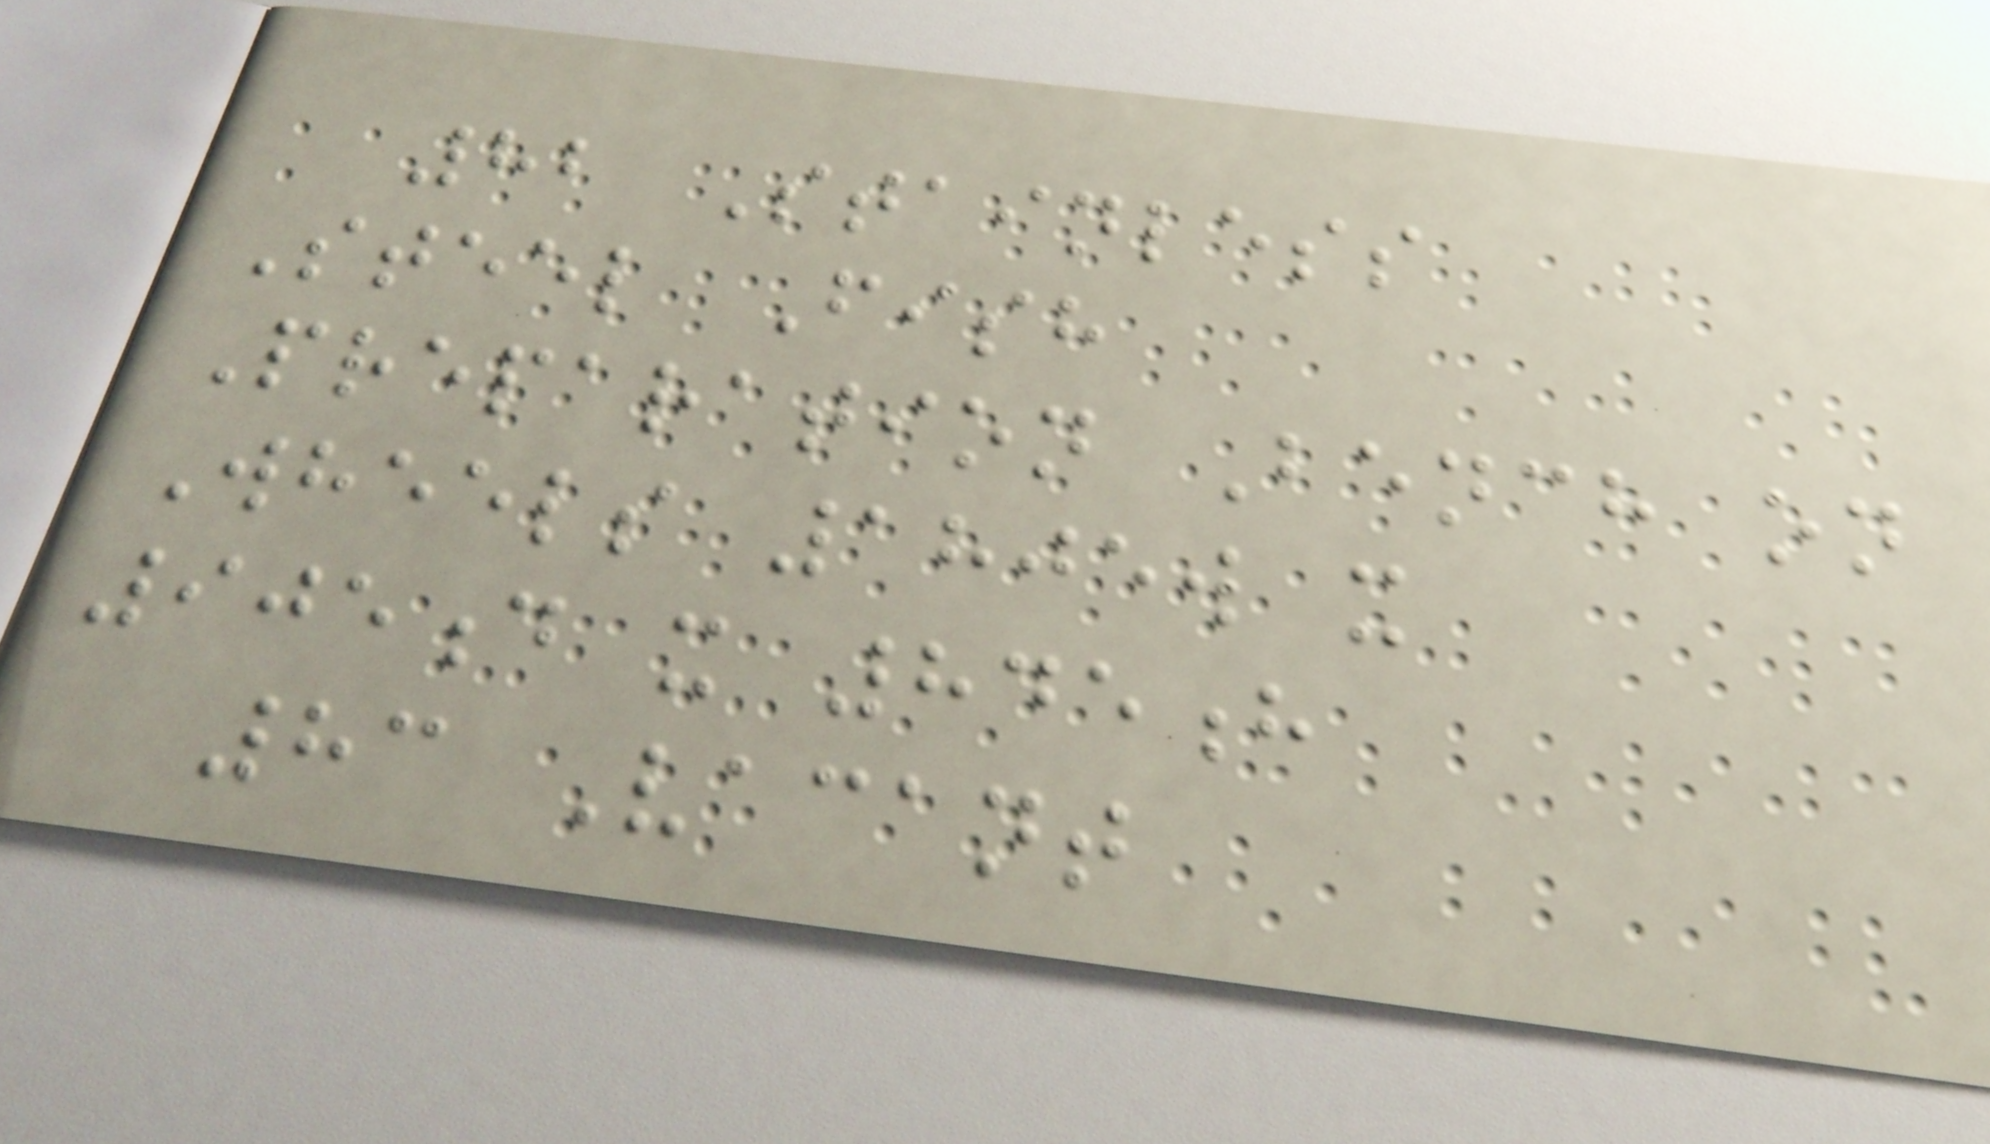82 Stainless
Steel Fish
Preparation Bench on
Wheels 1805w x
905d x 845h
83 Vacant
